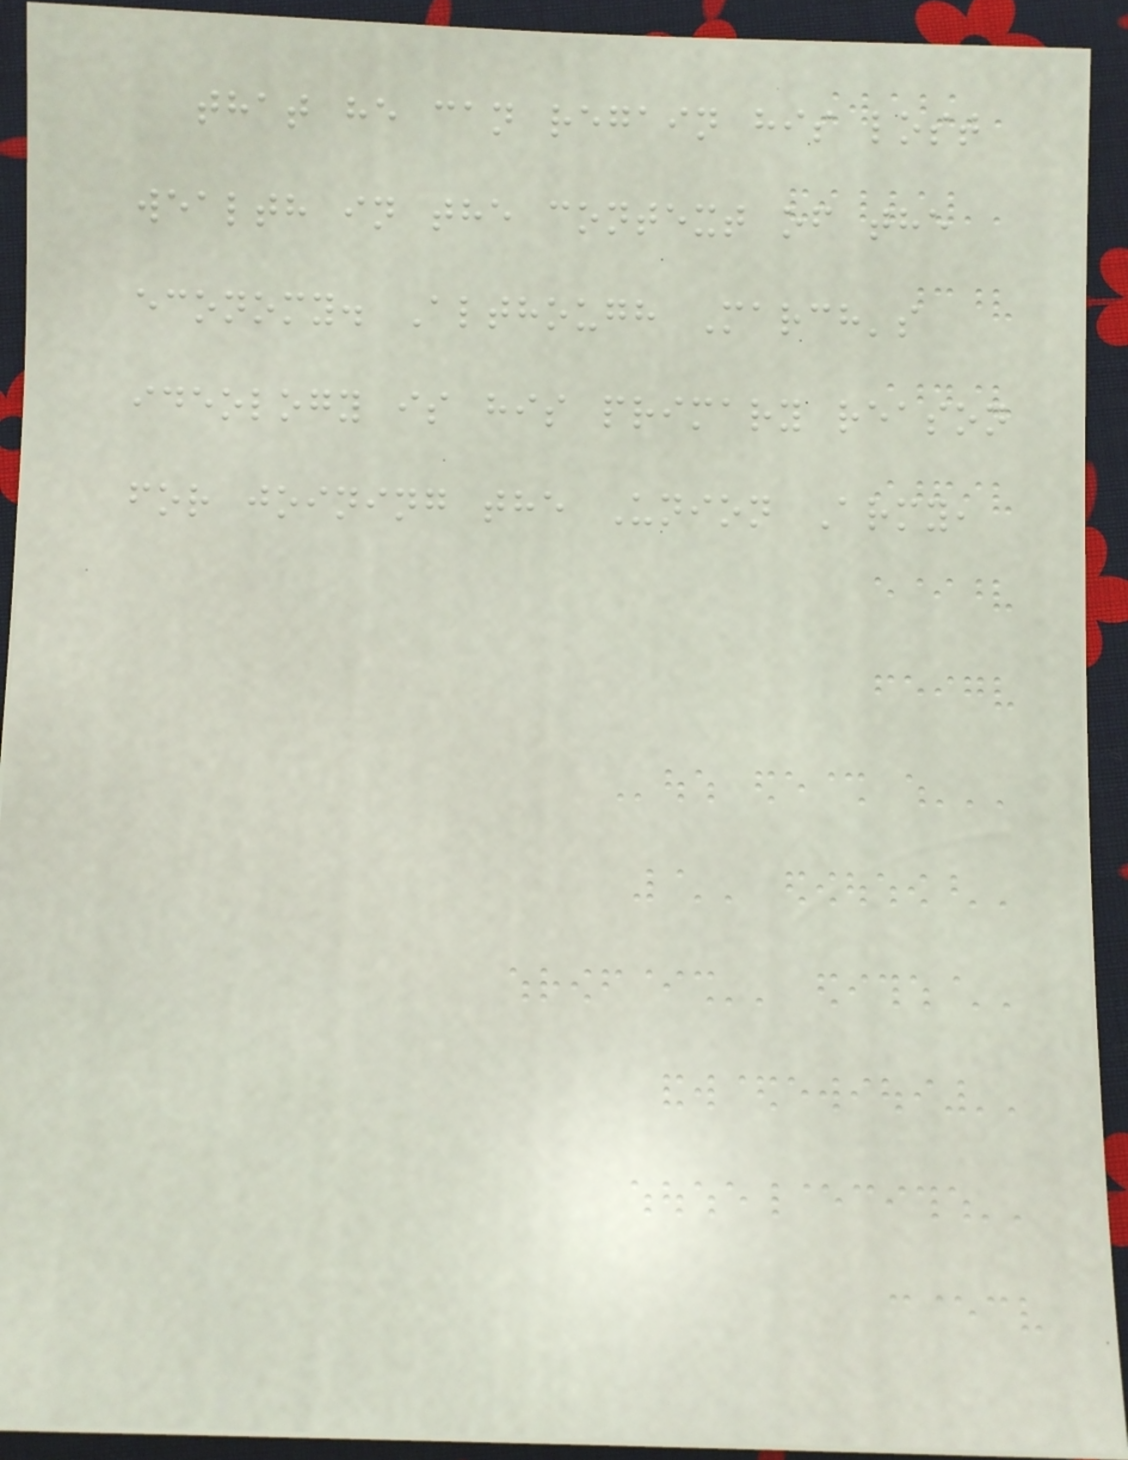that he can regain his lost
wealth in the context of the
economy. Although March's
ideology is his primary reason
for joining the Union Army,
